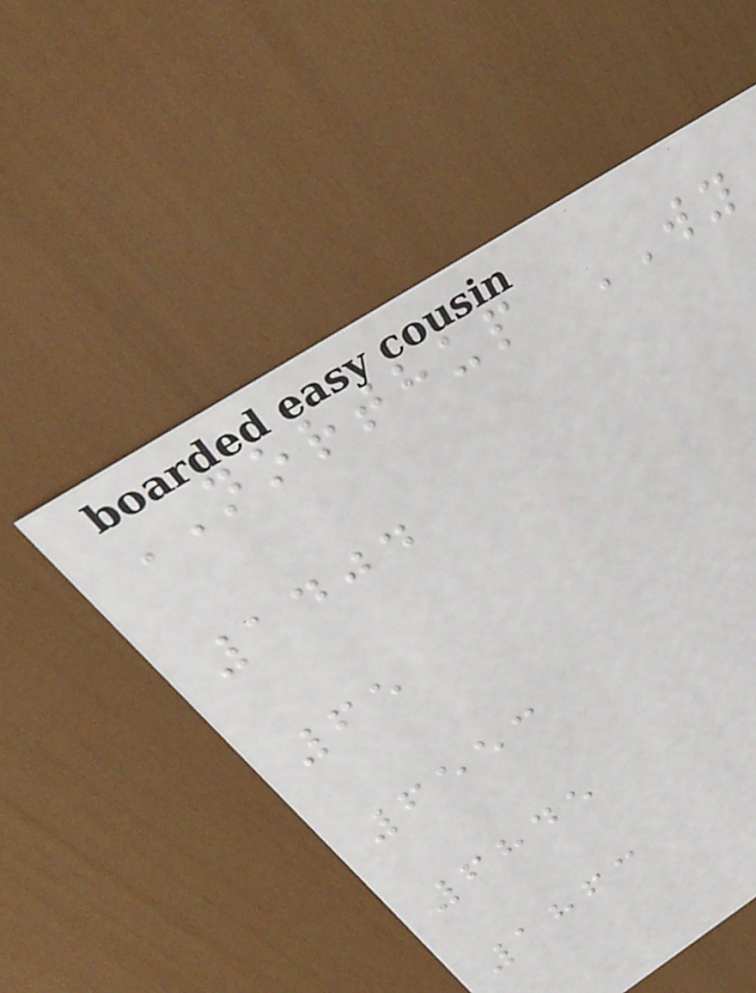NORTHUP WY
1404
65
6553
6845
1863
